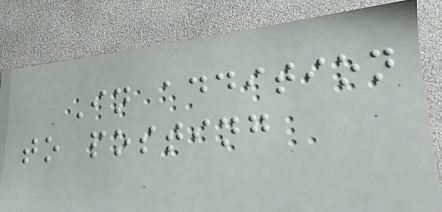In addition
to posting
